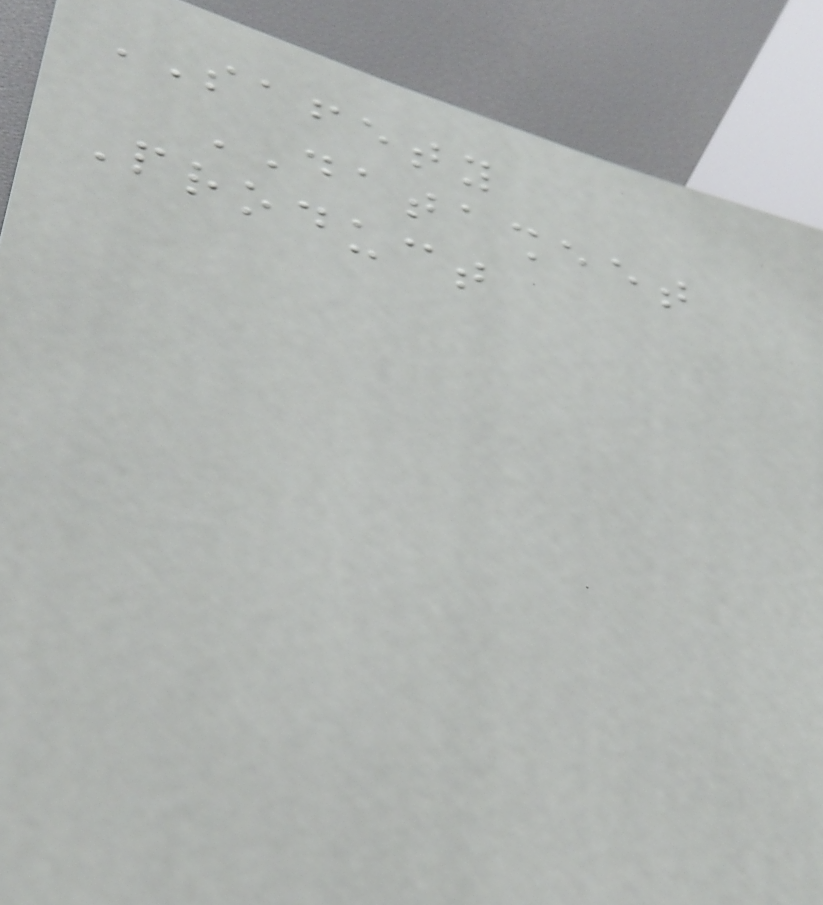SAFETY
DATASHEET
Product
